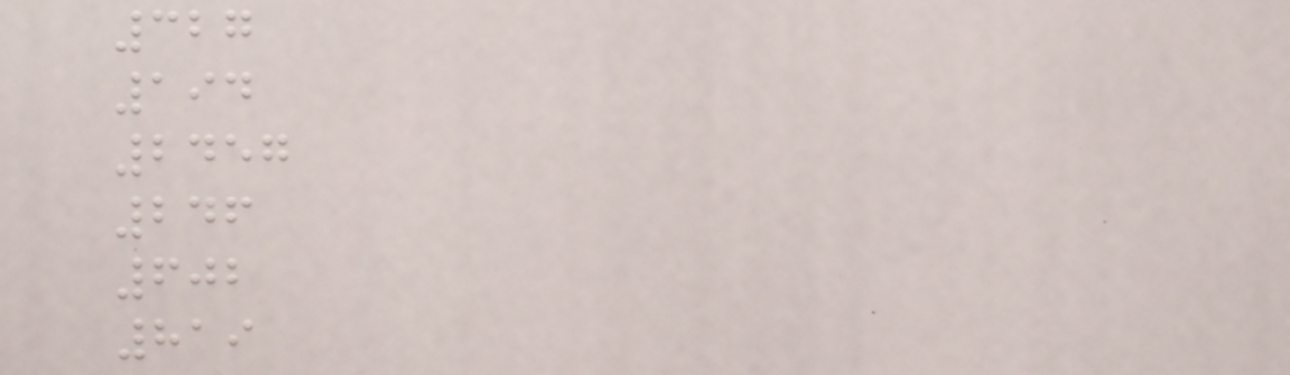327
194
2457
246
602
819
